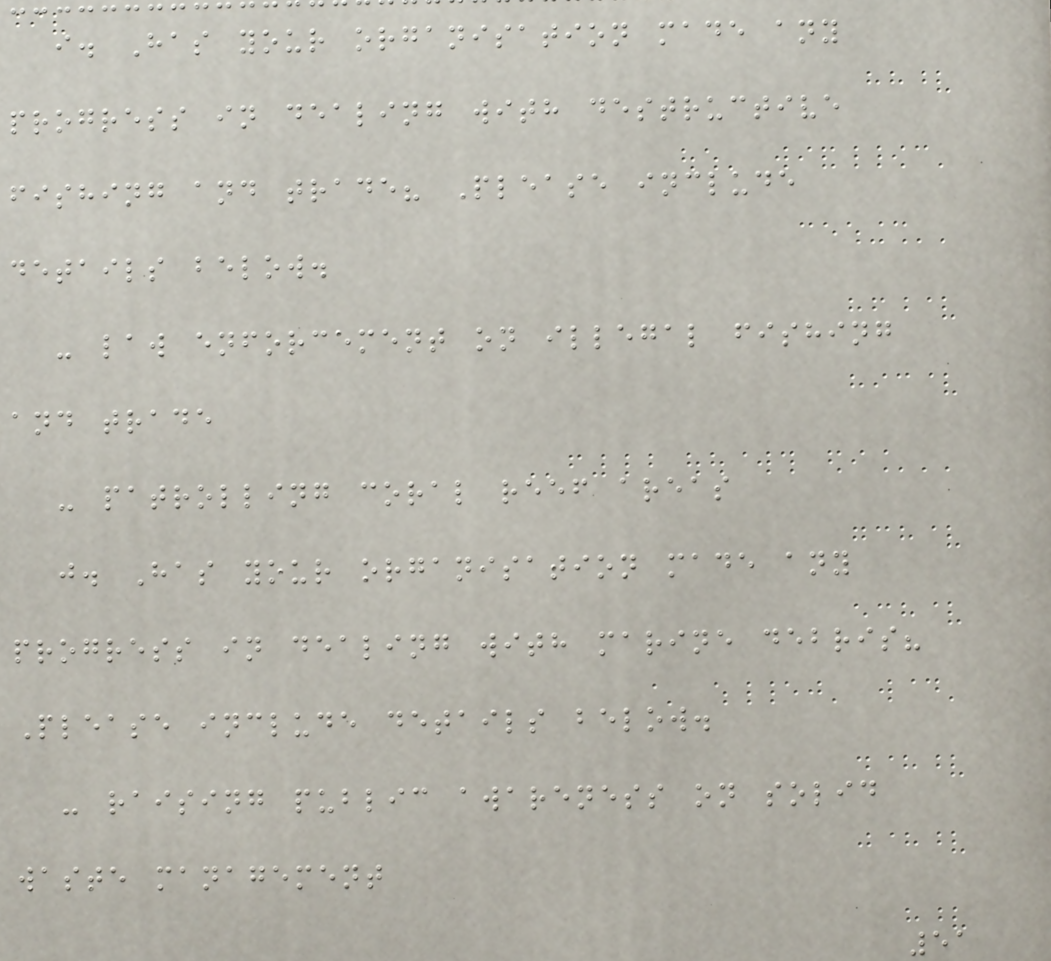i. Has your organisation made any
progress in dealing with destructive
fishing and trade? Please include
details below.
- law enforcement on illegal fishing
and trade
- patrolling coral reef areas
j. Has your organisation made any
progress in dealing with marine debris?
Please include details below.
- raising public awareness on solid
waste management
51
